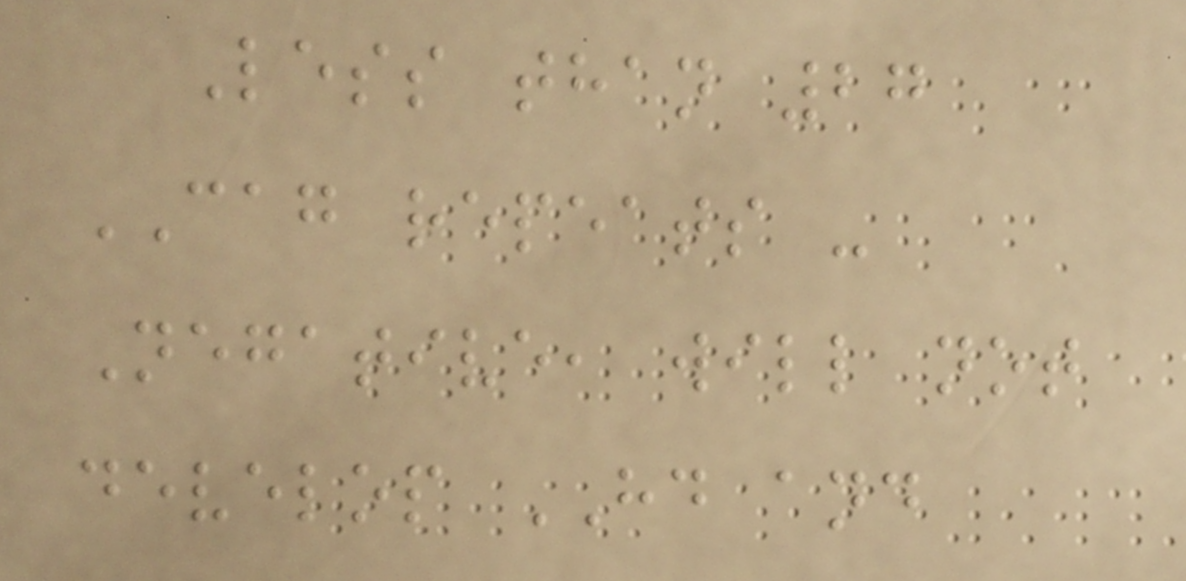Less than 27
CAG repeats -
Negative, will not
develop HD and
